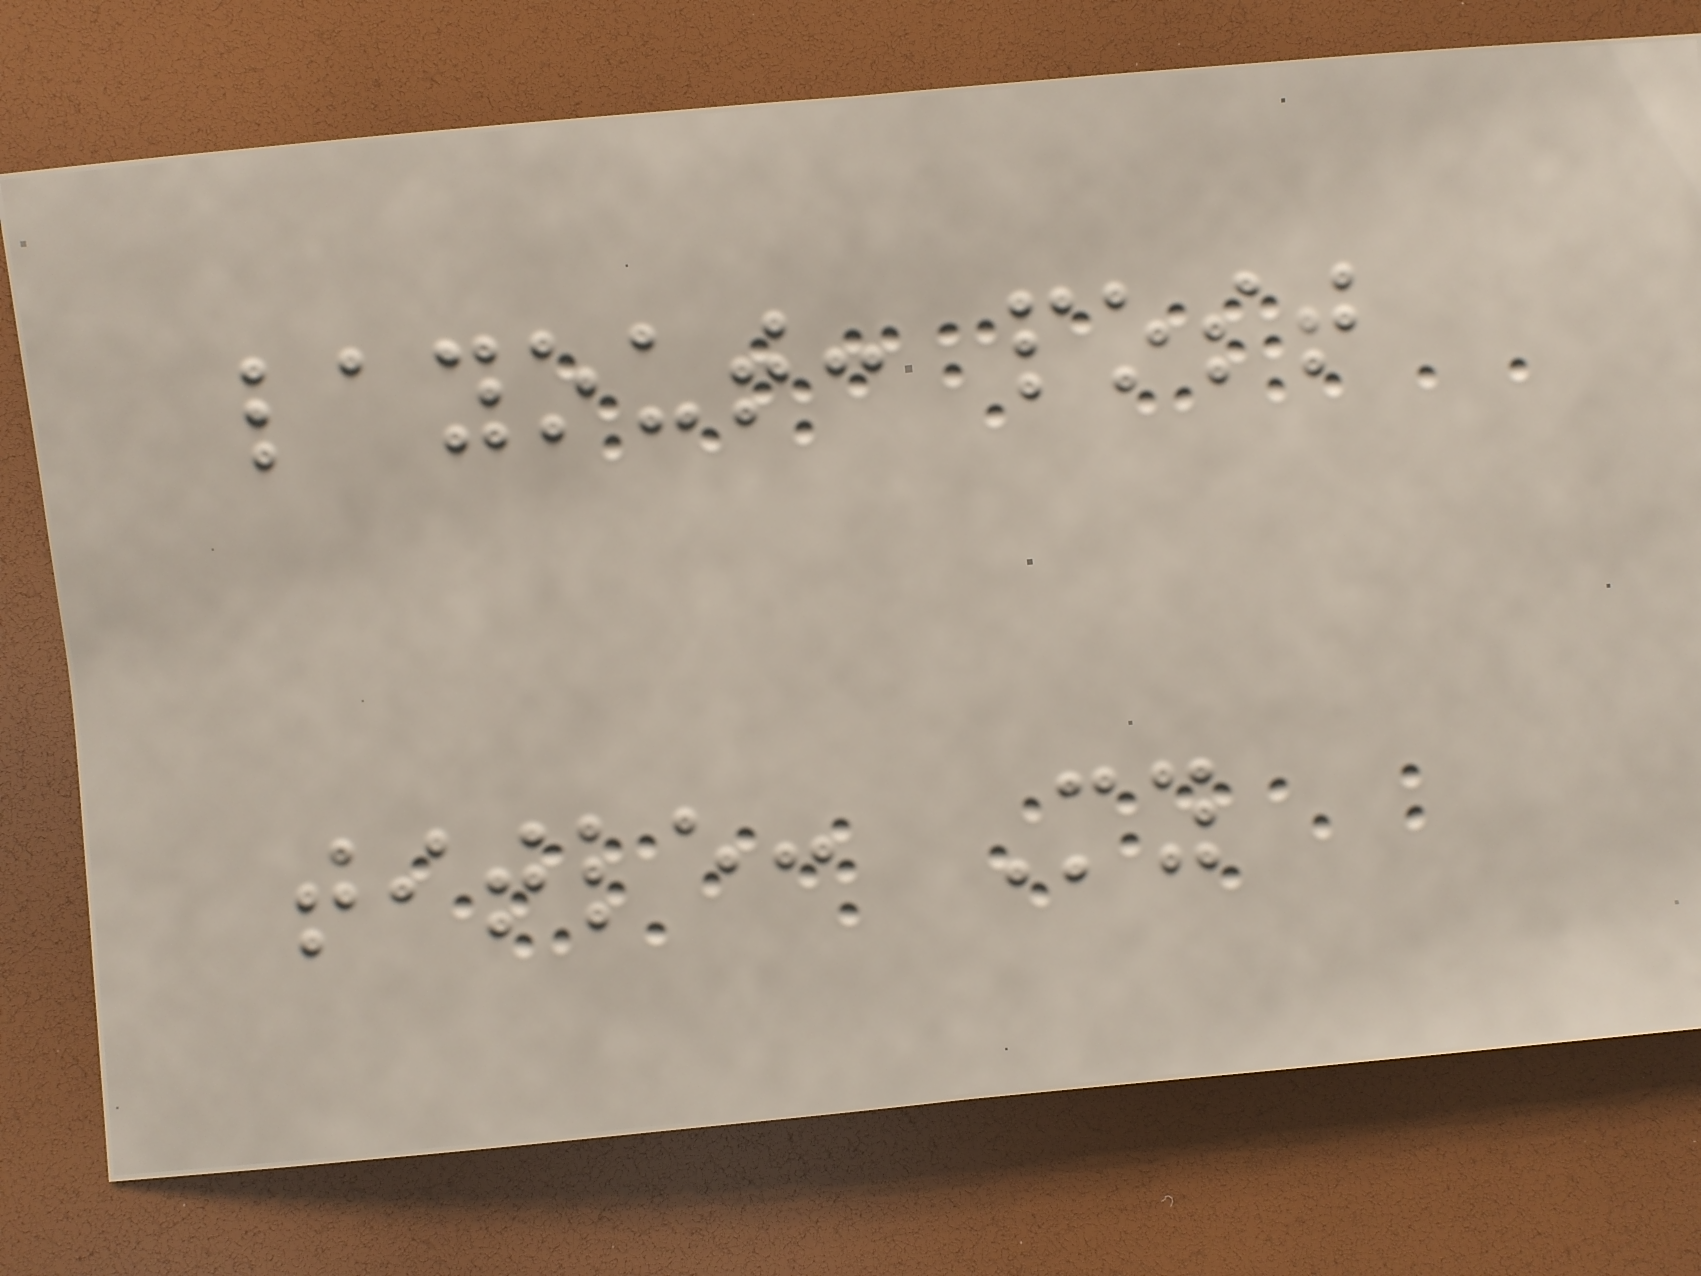layout: post
title: My
